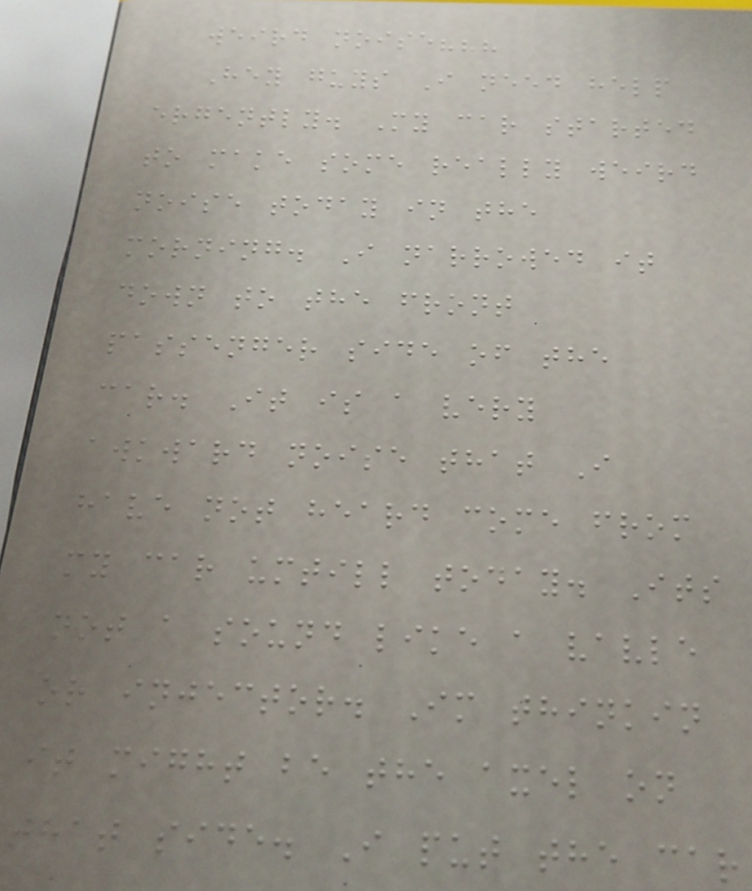weird noise???
Hey guys I need help
ergently. My car started
to make some really weird
noise today in the
morning. I narrowed it
down to the front
passenger side of the
car. It is a very
awkward noise that I
have not heard come from
my car umtill today. Its
not a sound like a vavle
or injector. Im thinkin
it might be the axel on
that side. I put the car
